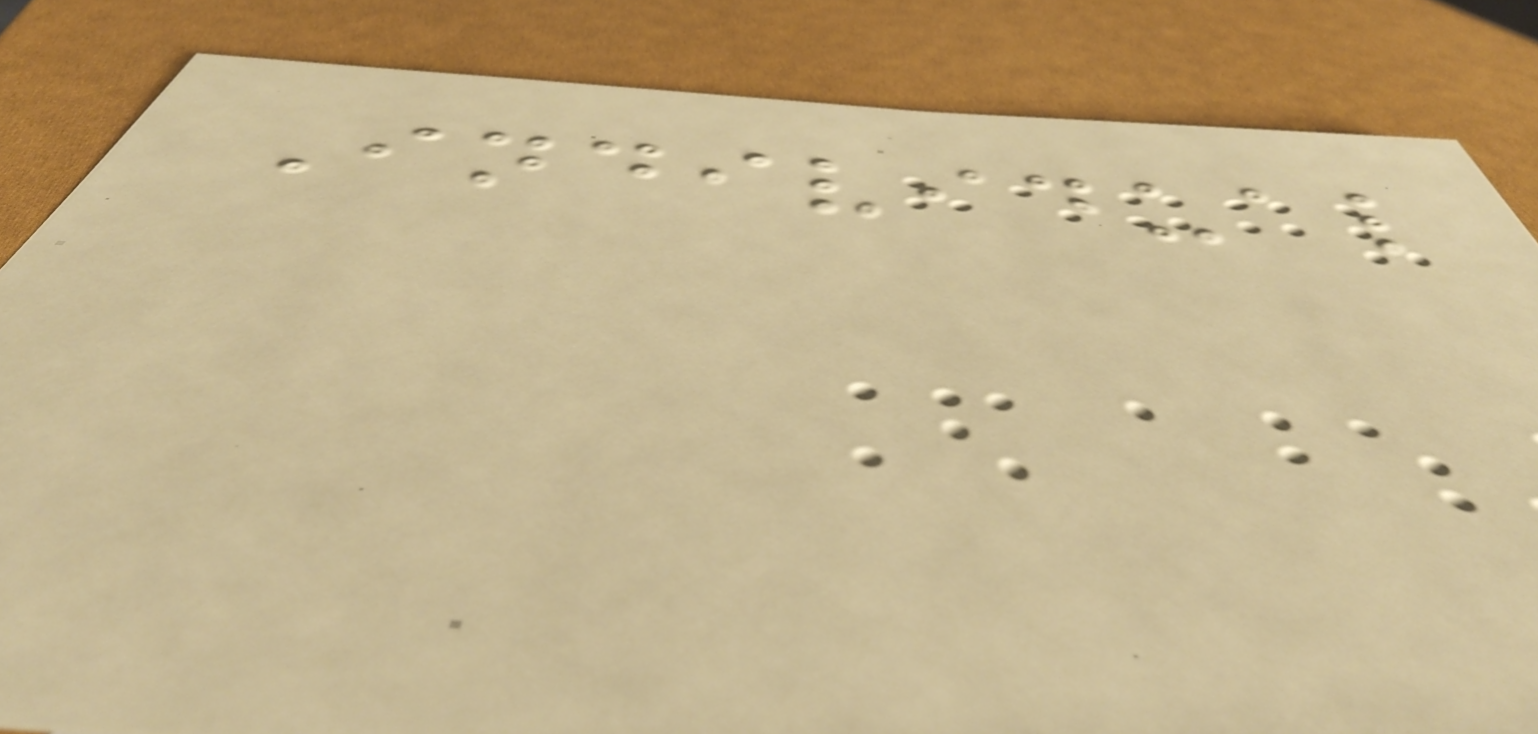Individual
